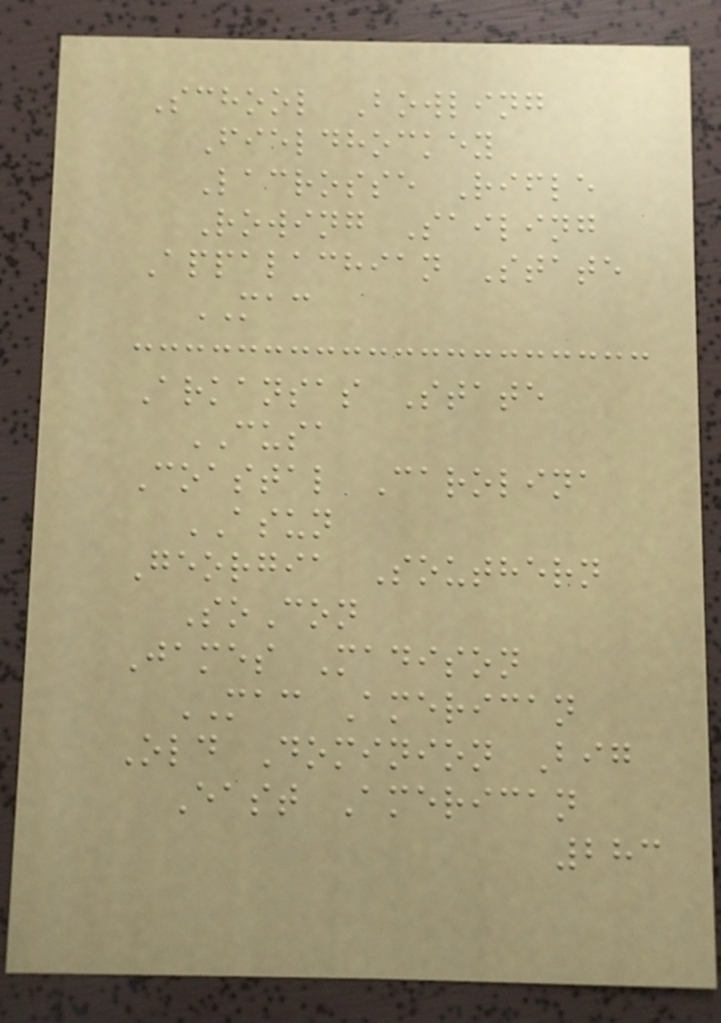School Bowling
Fieldhockey
Lacrosse Rifle
Rowing Sailing
Appalachian State
MAC
Arkansas State
CUSA
Coastal Carolina
ASUN
Georgia Southern
SoCon
James Madison
MAC American
Old Dominion Big
East American
283
